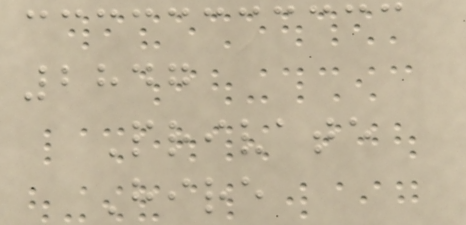2847
Private
Hire
